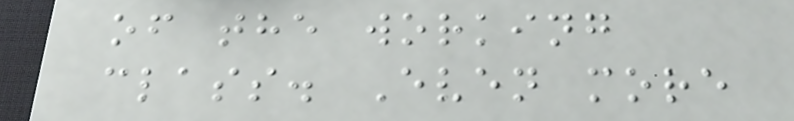of the working
class. Even more
